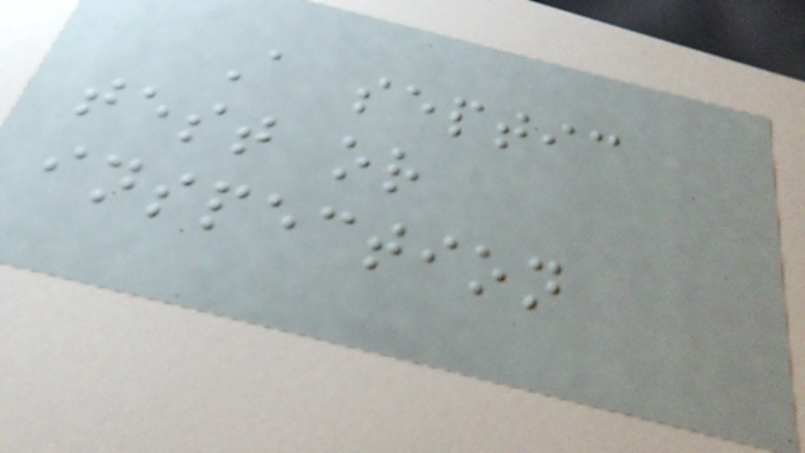A septic
test or
inspection
